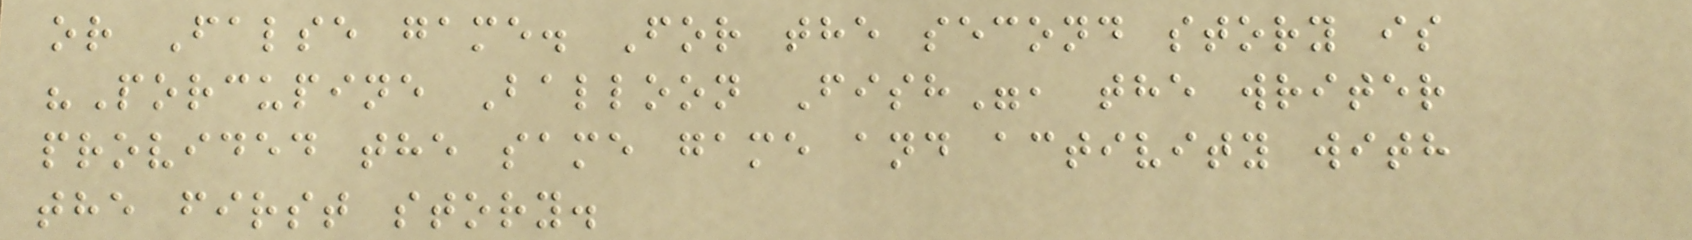or False game. For the second story is
"Porcupine Balloon Fish", the writer
provided the same game and activity with
the first story.
